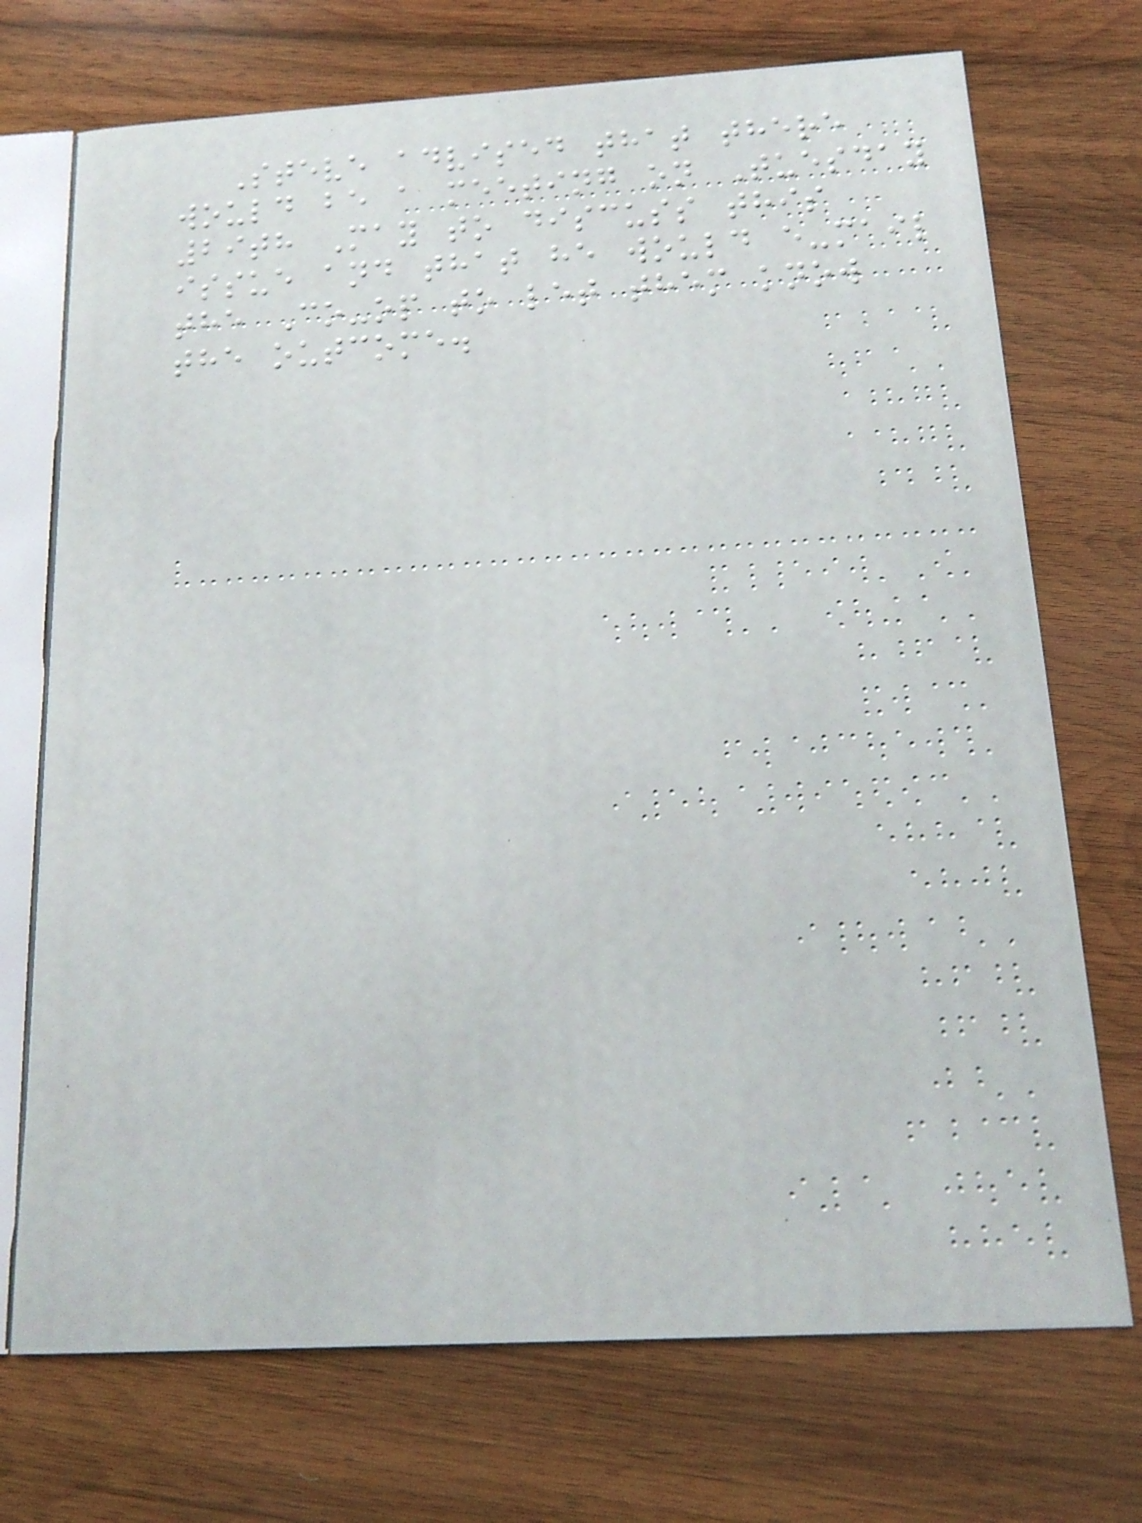Steve advised that there
would be a meeting on Tuesday
29th May to discuss this
issue and that he would e-mail
the Co-op to let them know
the outcome.
